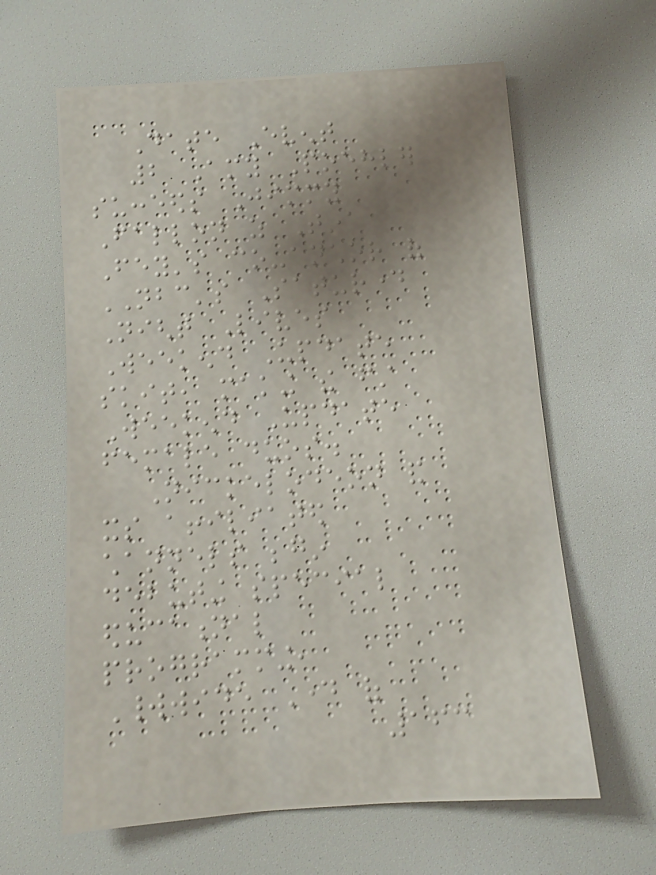Date Event
2 Amy Poehler
succeeds Jimmy
Fallon as Tina
Fey's co-anchor of
NBC's Saturday
Night Lives
Weekend Update
skit, making the first
Weekend Update
female duos.
Nickelodeon and
its affiliated
channels begin
debuting special
educational
programming,
Worldwide Day of
163
